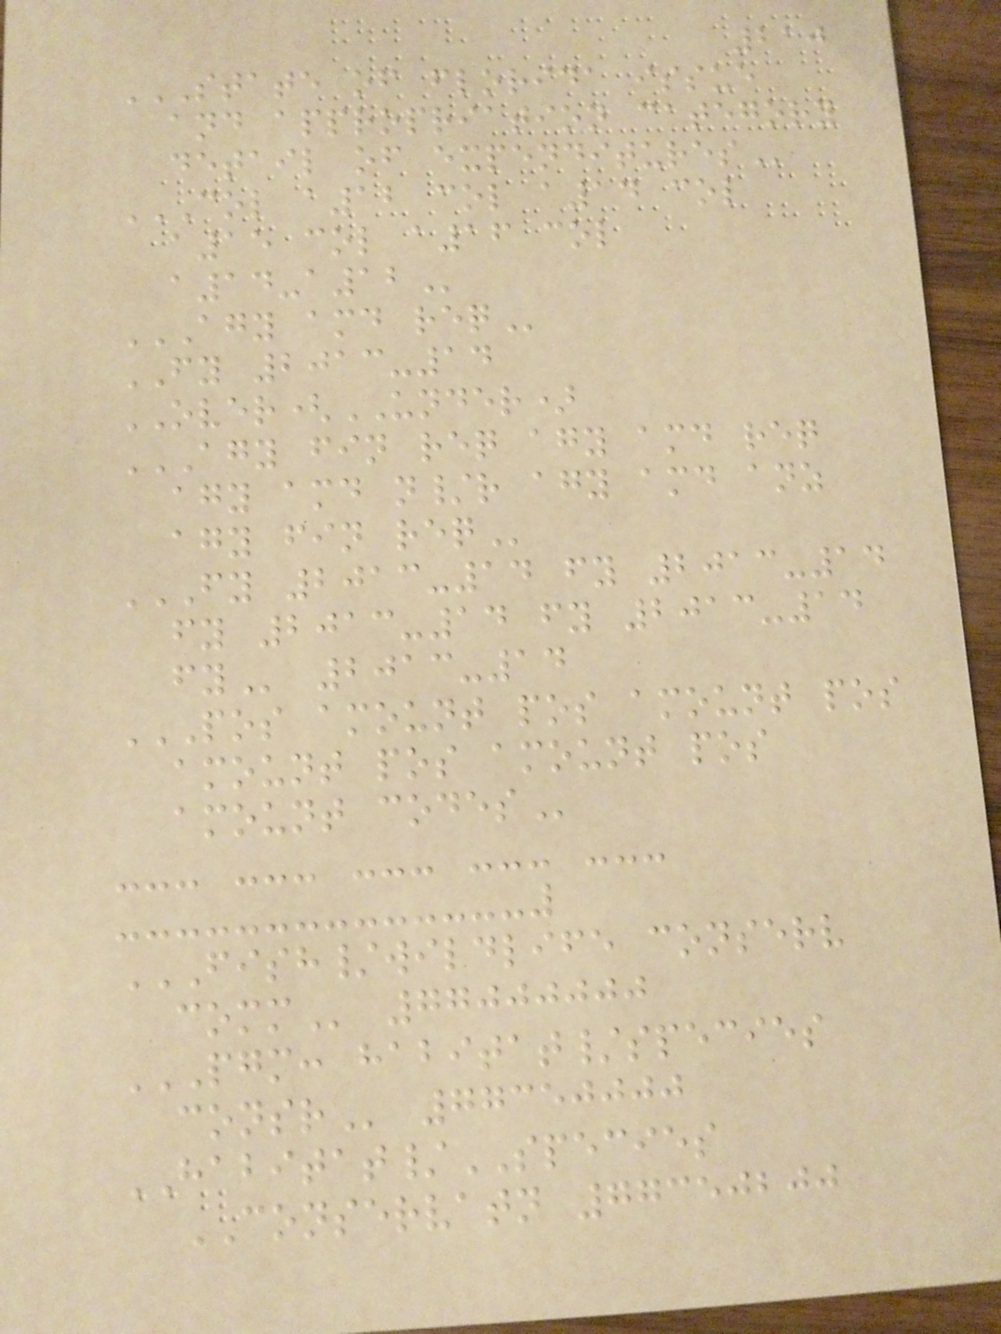210
STATE OF FLORIDA ISSUE
AND APPROPRIATION CATEGORY
DETAIL OF EXPENDITURES
COL A12 COL A14 COL
A15 COL A16 COL
A14-A12
AGY AMD REQ
FY 2013-14
OVER(UNDER)
AGY FIN REQ AGY AMD REQ
AGY AMD N/R AGY AMD ANZ
AGY FIN REQ
FY 2013-14 FY 2013-14
FY 2013-14 FY 2013-14
FY 2013-14
POS AMOUNT POS AMOUNT POS
AMOUNT POS AMOUNT POS
AMOUNT CODES
--- --- --- --- ---
FISH/WILDLIFE CONSERV
COMM 77000000
PGM: HABITAT/SPECIES
CONSR 77350000
HABITAT/SPECIES
CONSERVATN 77350200
